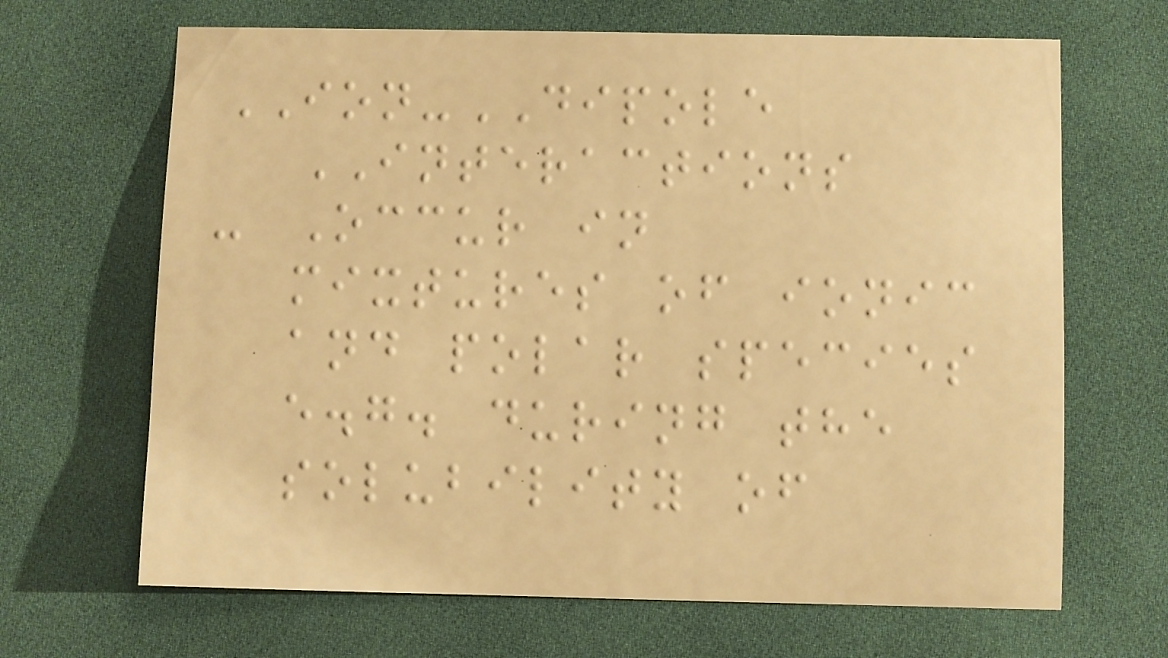ION-DIPOLE
INTERACTIONS
- Occur in
mixtures of ionic
and polar species
e.g. during the
solubility of
